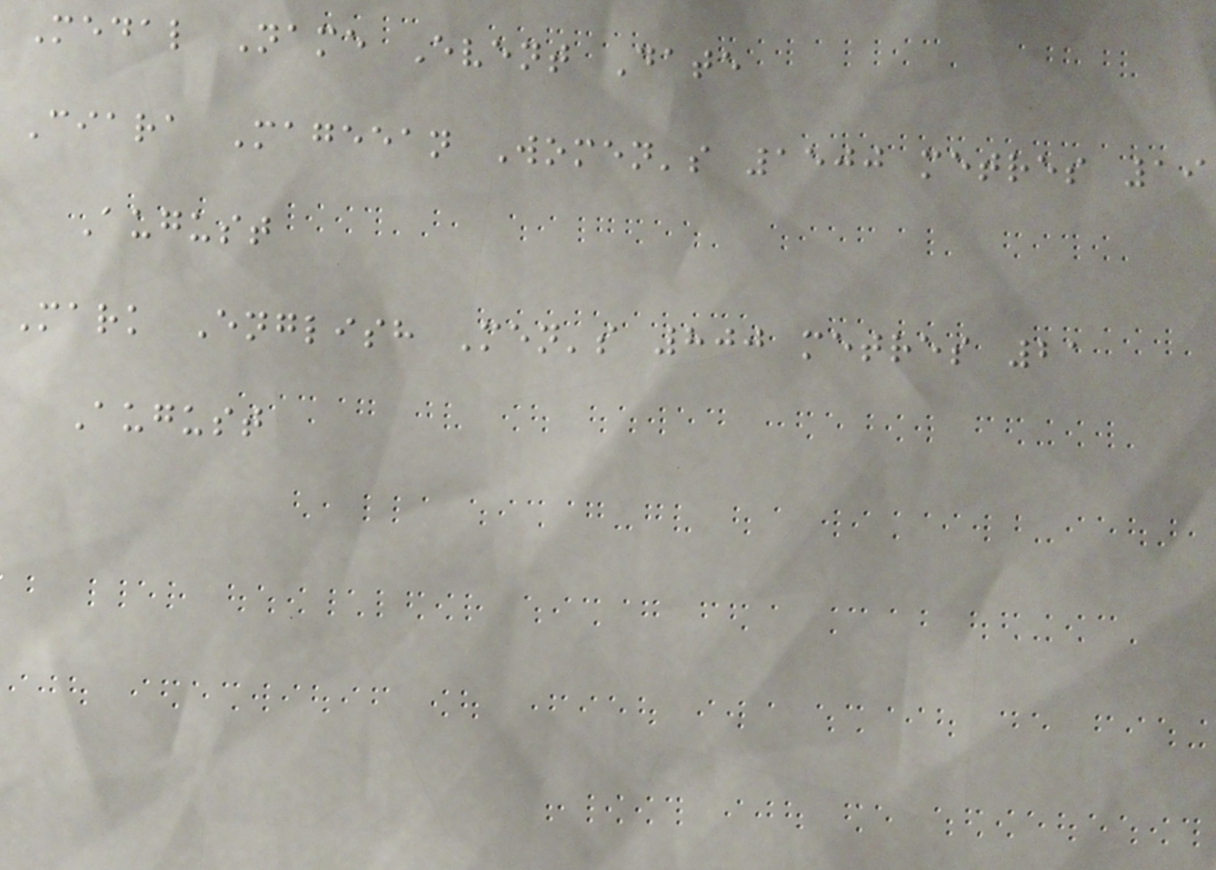Medal Name Event Date
Ciara Mageean Women's 1500 metres 19
August
Mark English Men's 800 metres 21
August
